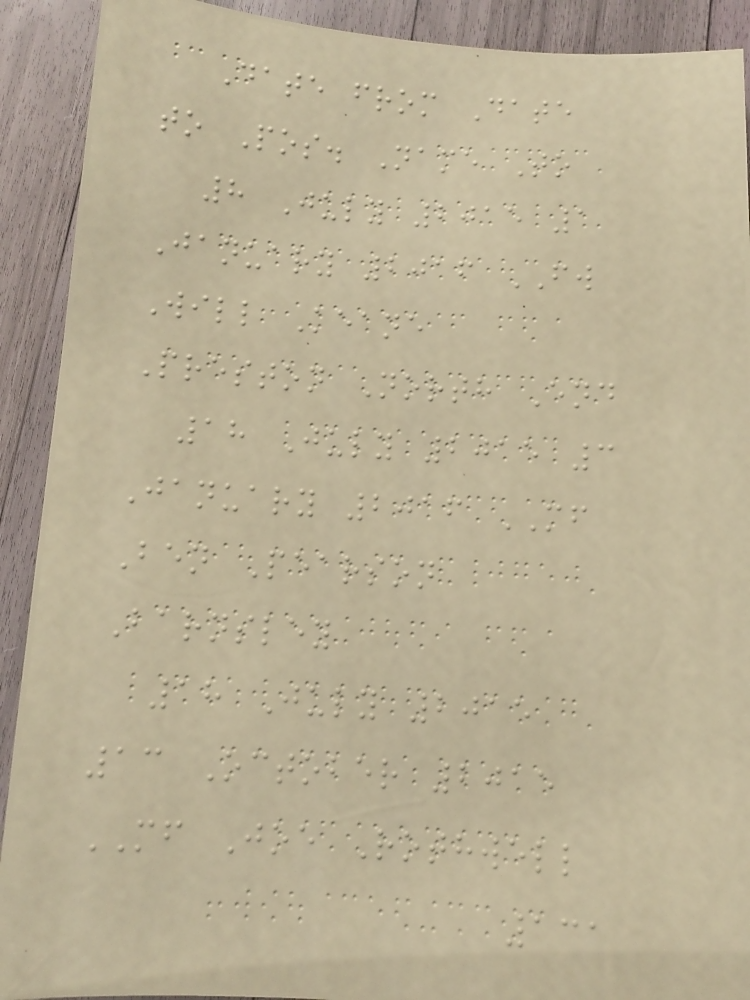Date from Date
to Pos. Name To
8 July 2015 1
January 2016 FW
Will Keane
Preston North End
18 July 2015 3
January 2016 MF
Ben Pearson
Barnsley
18 July 2015
13 October 2015
MF Joe Rothwell
131
